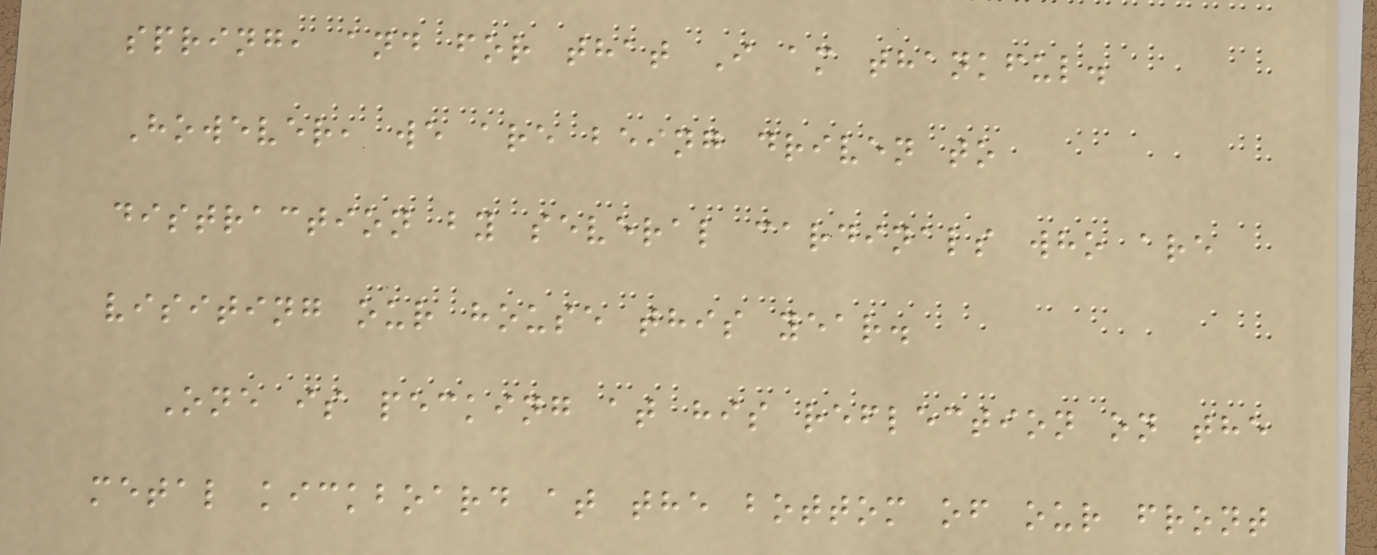spring, and for that I am thankful.
However, we are being driven to
distraction by several cardinals who are
visiting our house this year.
One is pecking at his reflection on the
metal kickboard at the bottom of our front
